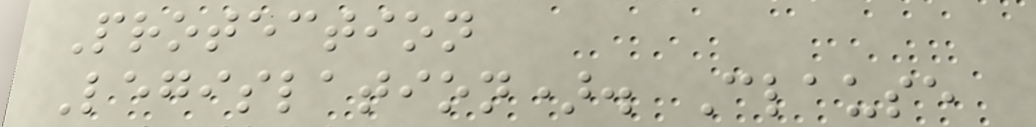Protection
Legislation). Clause
